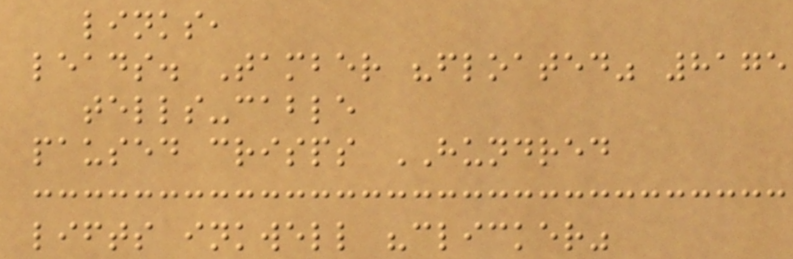links,
leads. Tamber "floated" 8175
tells-cable
paused crisps HUNDRED
lifts inkwell "clicker"
